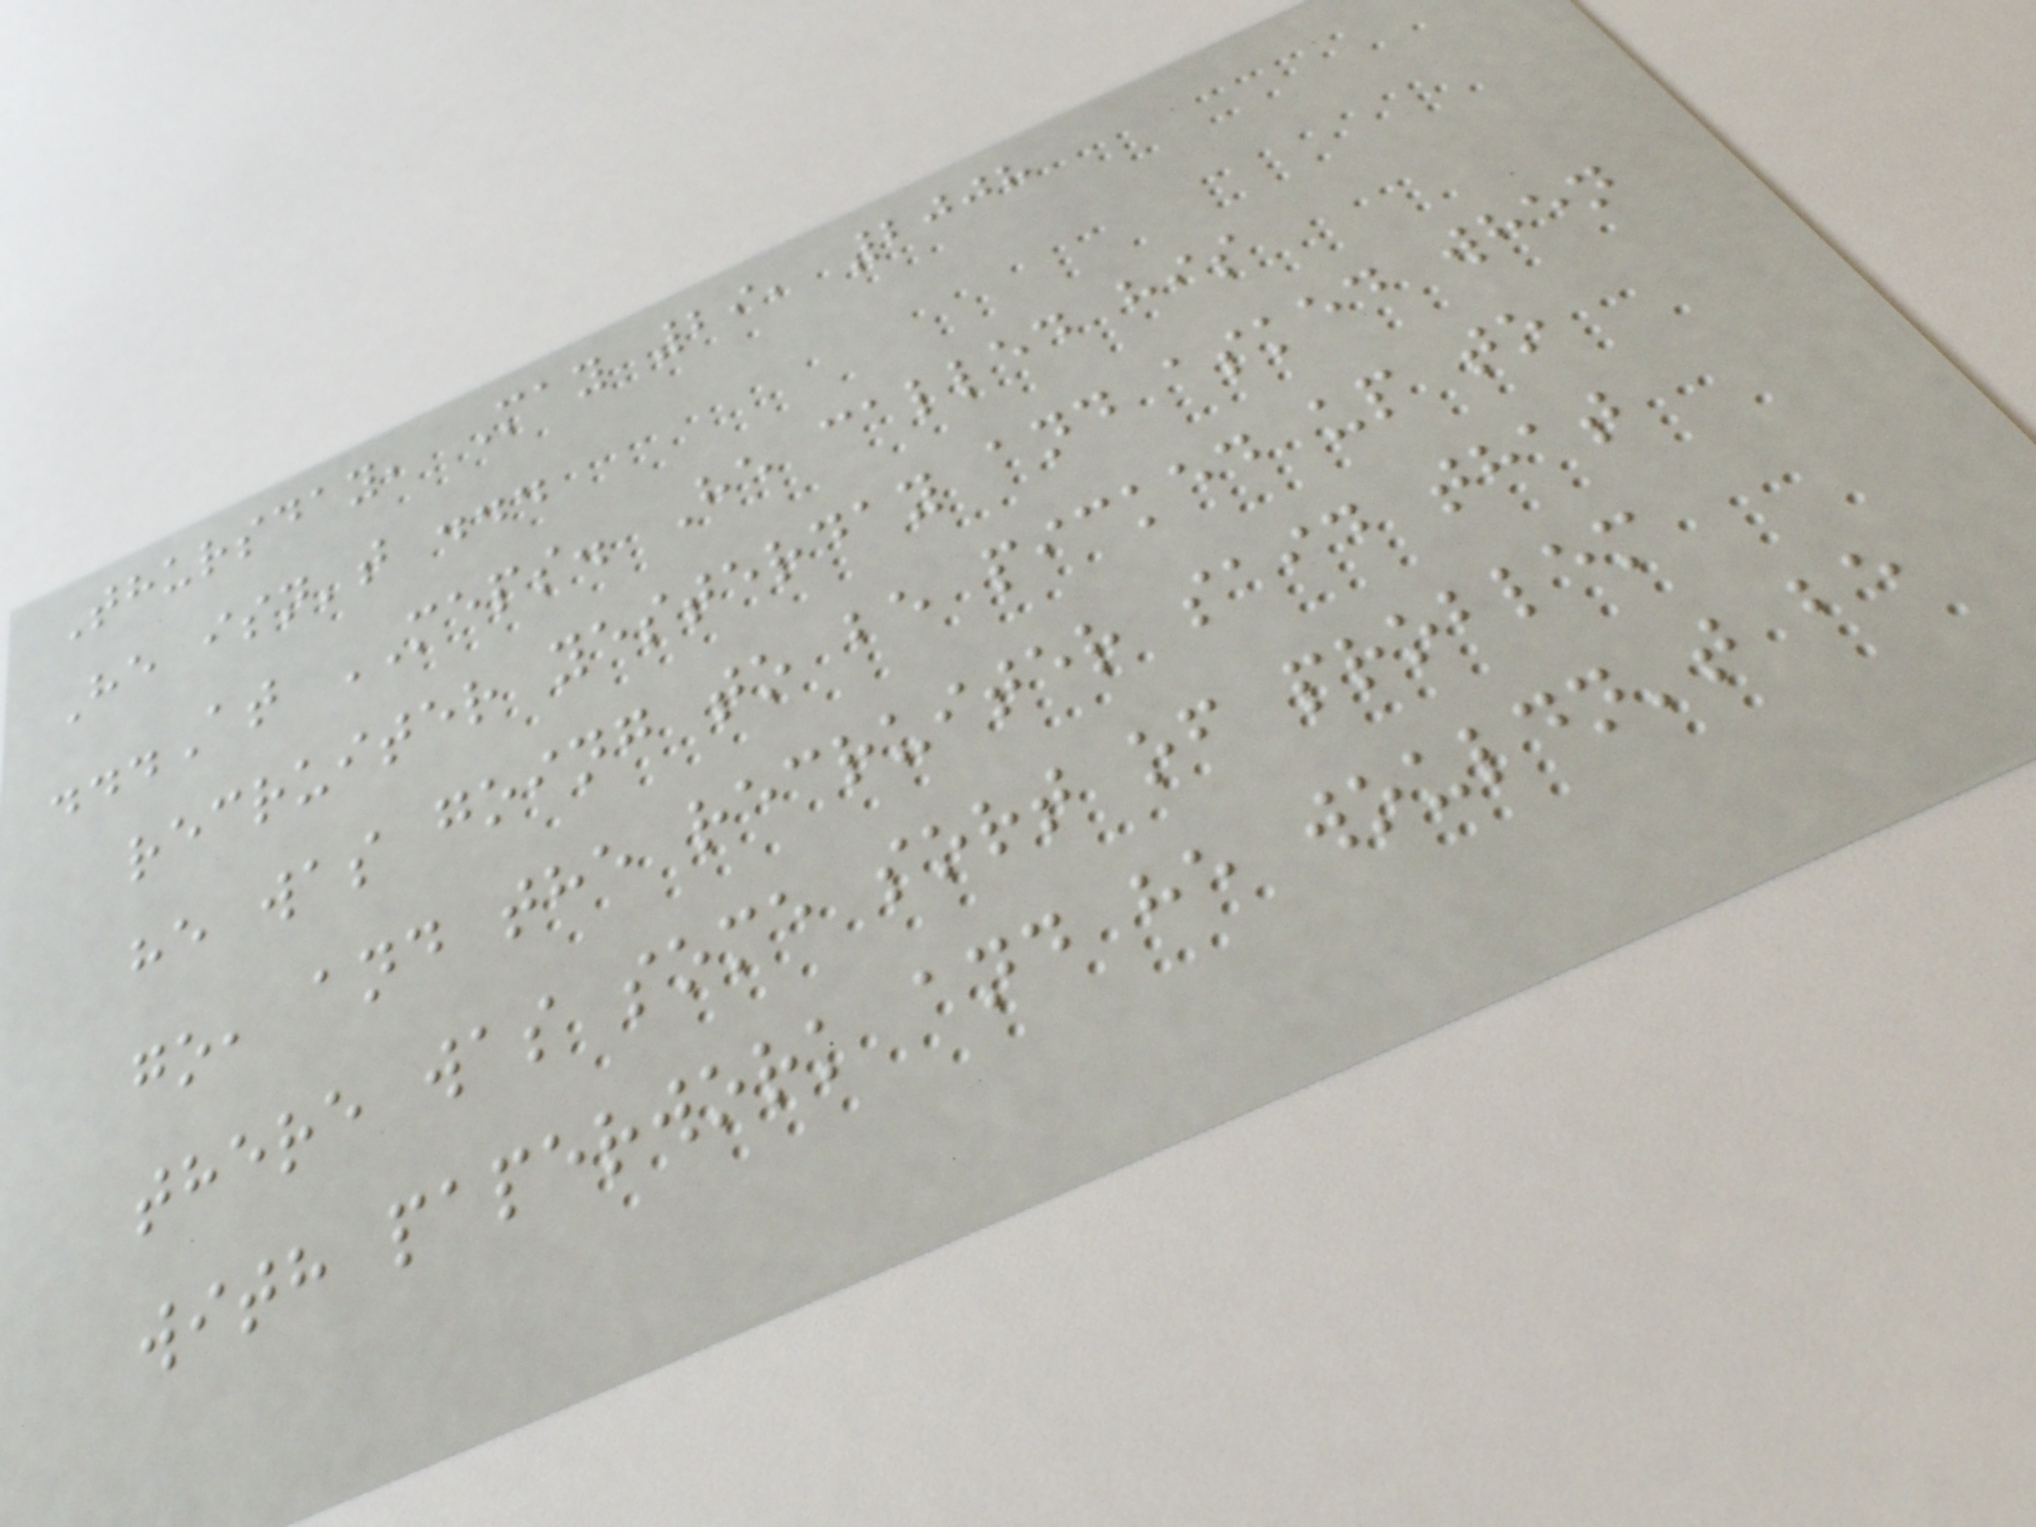Thursday, May 29, 2008
He isn't ...
...At MEPS. He called his
recruiter yesterday and asked when
he was going to be picked up to
go, and the recruiter said that
there was some sort of problem
with paperwork and he wouldn't be
